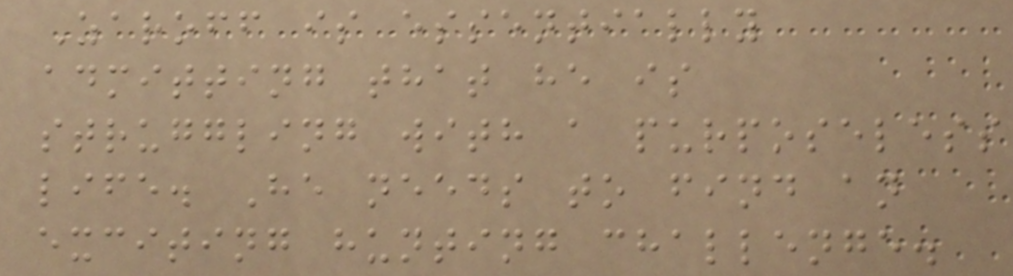Zaroff is essentially
admitting that he is
struggling with a purposeless
life. He needs to find an
exciting hunting challenge.
